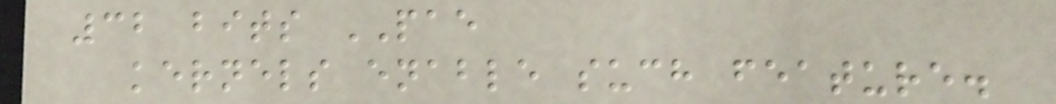32 bits PAE
kernels enable such feature.
